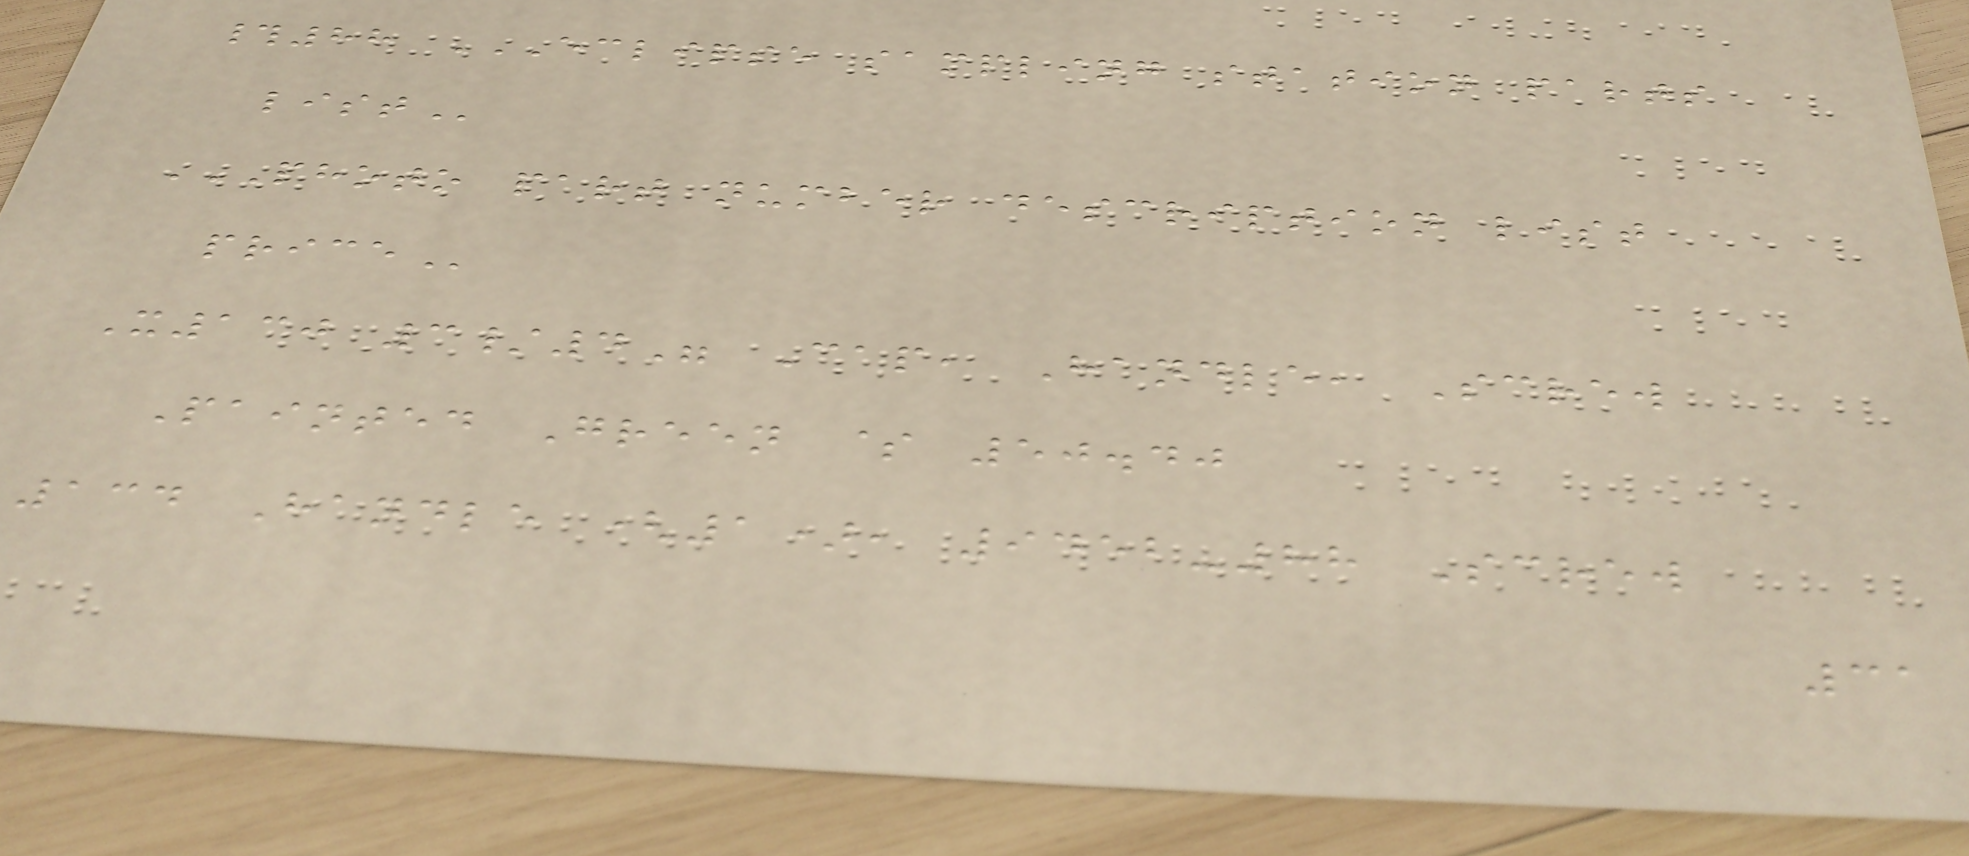#88 ECLIPSE SAMPLING STATION PARTS
LIST
PHOTO PART NUMBER DESCRIPTION LIST
PRICE
X130 3/4" Cap, Handle, Screw
Painted Green $ 50.40
134 Handle (1), 9452-88 Screw
31
